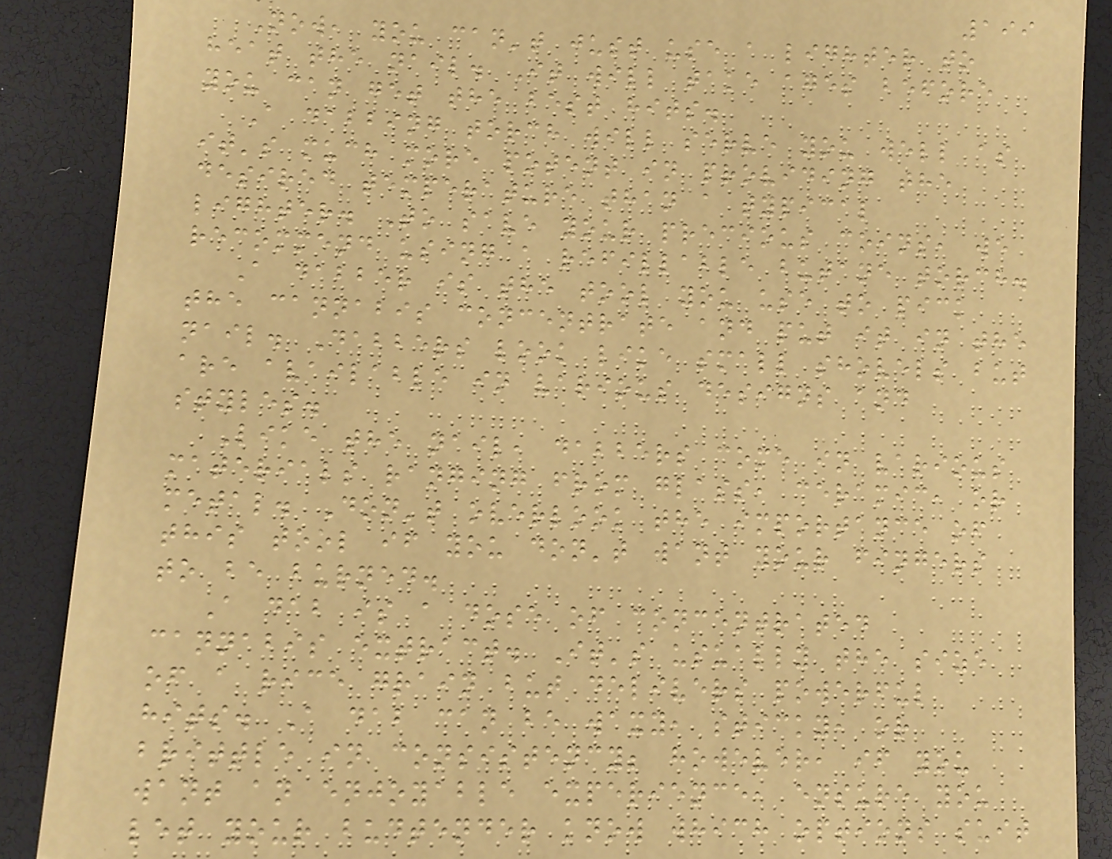199
Now, you can't just use a lighter to
heat the nail. It will take ages before
you can get the best hits.
A dabbing torch will serve you well as
it's much more potent in providing the
desired temperature than a typical
lighter. To save your precious coins, we
recommend using a refillable butane torch.
A dabber is the tool you use to pick
the cannabis concentrate and put it in the
nail. Dabbers look like small shovels but
are available in various designs and
styles.
Like the nail, dabbers come in various
materials ranging from glass, ceramic, or
metal. Don't overlook the importance of
this tool if you don't want your fingers
to be burned.
A dab is a dose of concentrated
cannabis extract. It's usually the size
of a rice grain but delivers powerful
hits. A dab can be waxy, sticky, or
brittle in consistency; however, if you
want an enjoyable experience, ensure you
let your budtender know which options suit
